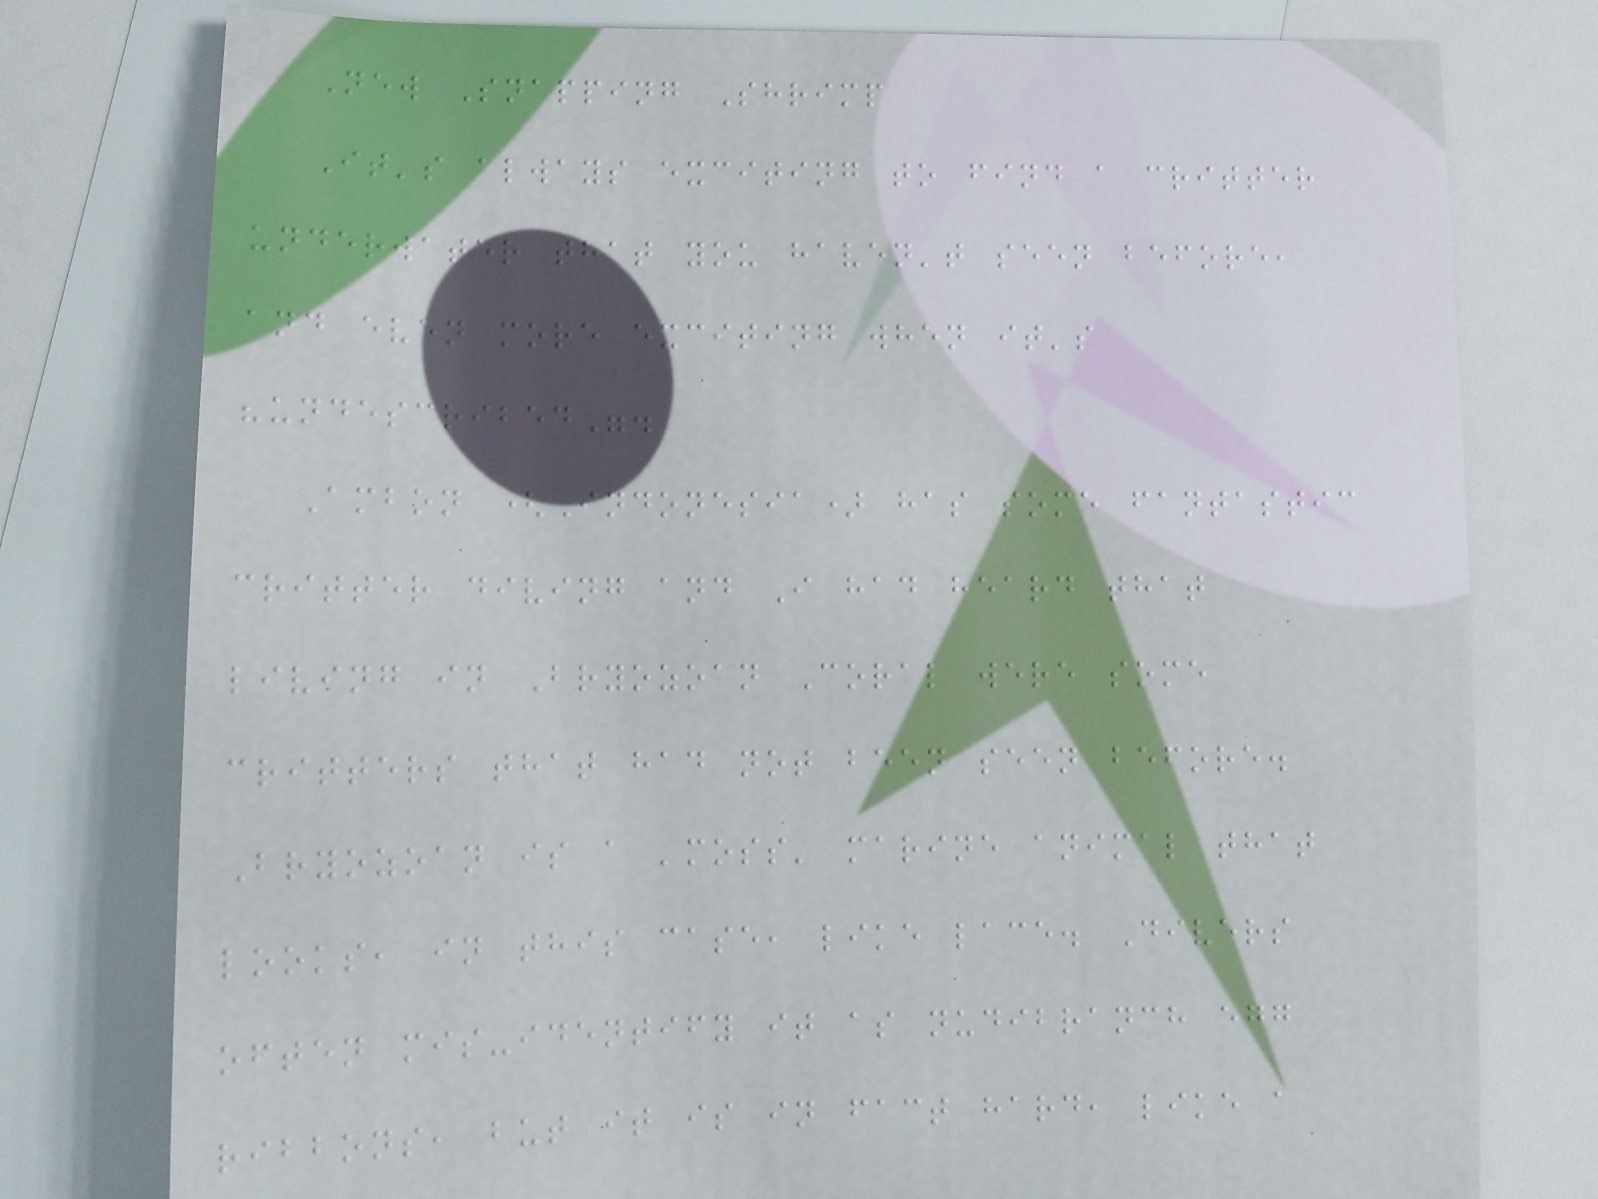New Snapping Shrimp
It's always exciting to find a critter
underwater that you haven't seen before,
and even more exciting when it's
"undescribed".
Ambon (Indonesia) has some fantastic
critter diving and I had heard that
living in Bryozoan Coral were some
critters that had not been seen before.
Bryozoan is a 'moss' marine animal that
looks, in this case, like lace. Divers
often mis-identify it as nudibranch egg
ribbons, but it is in fact hard, like a
